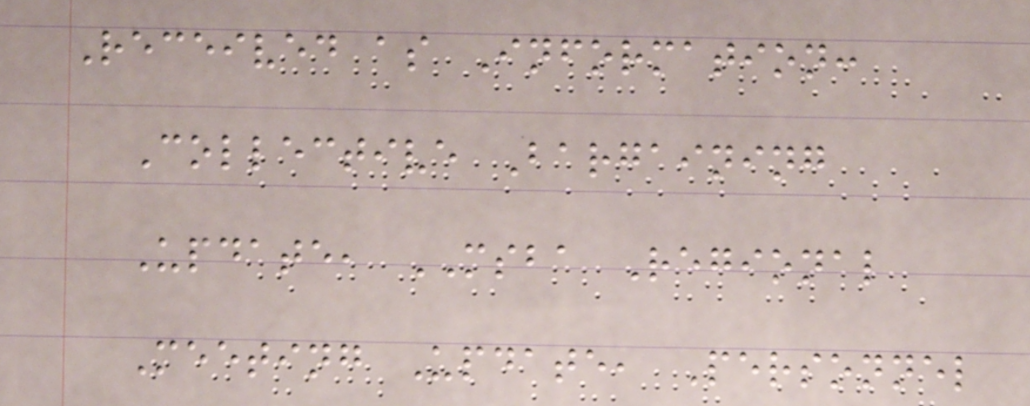Received as Information:
Collective Bargaining
Update, MSBA Regional
Meeting Update, Personnel
